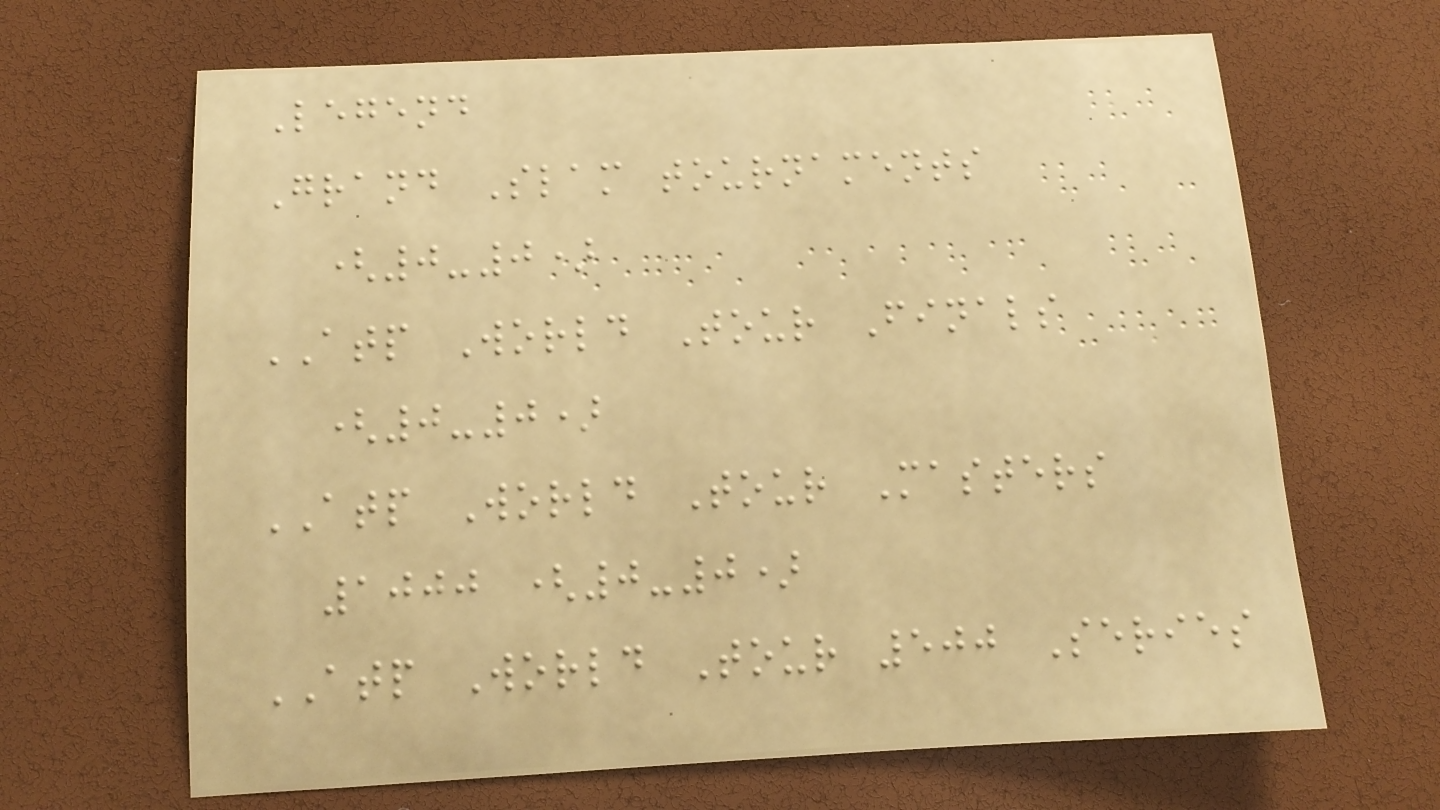Legend
Grand Slam tournaments
(0-0)
ATP World Tour Finals
(0-0)
ATP World Tour Masters
1000 (0-0)
ATP World Tour 500 Series
